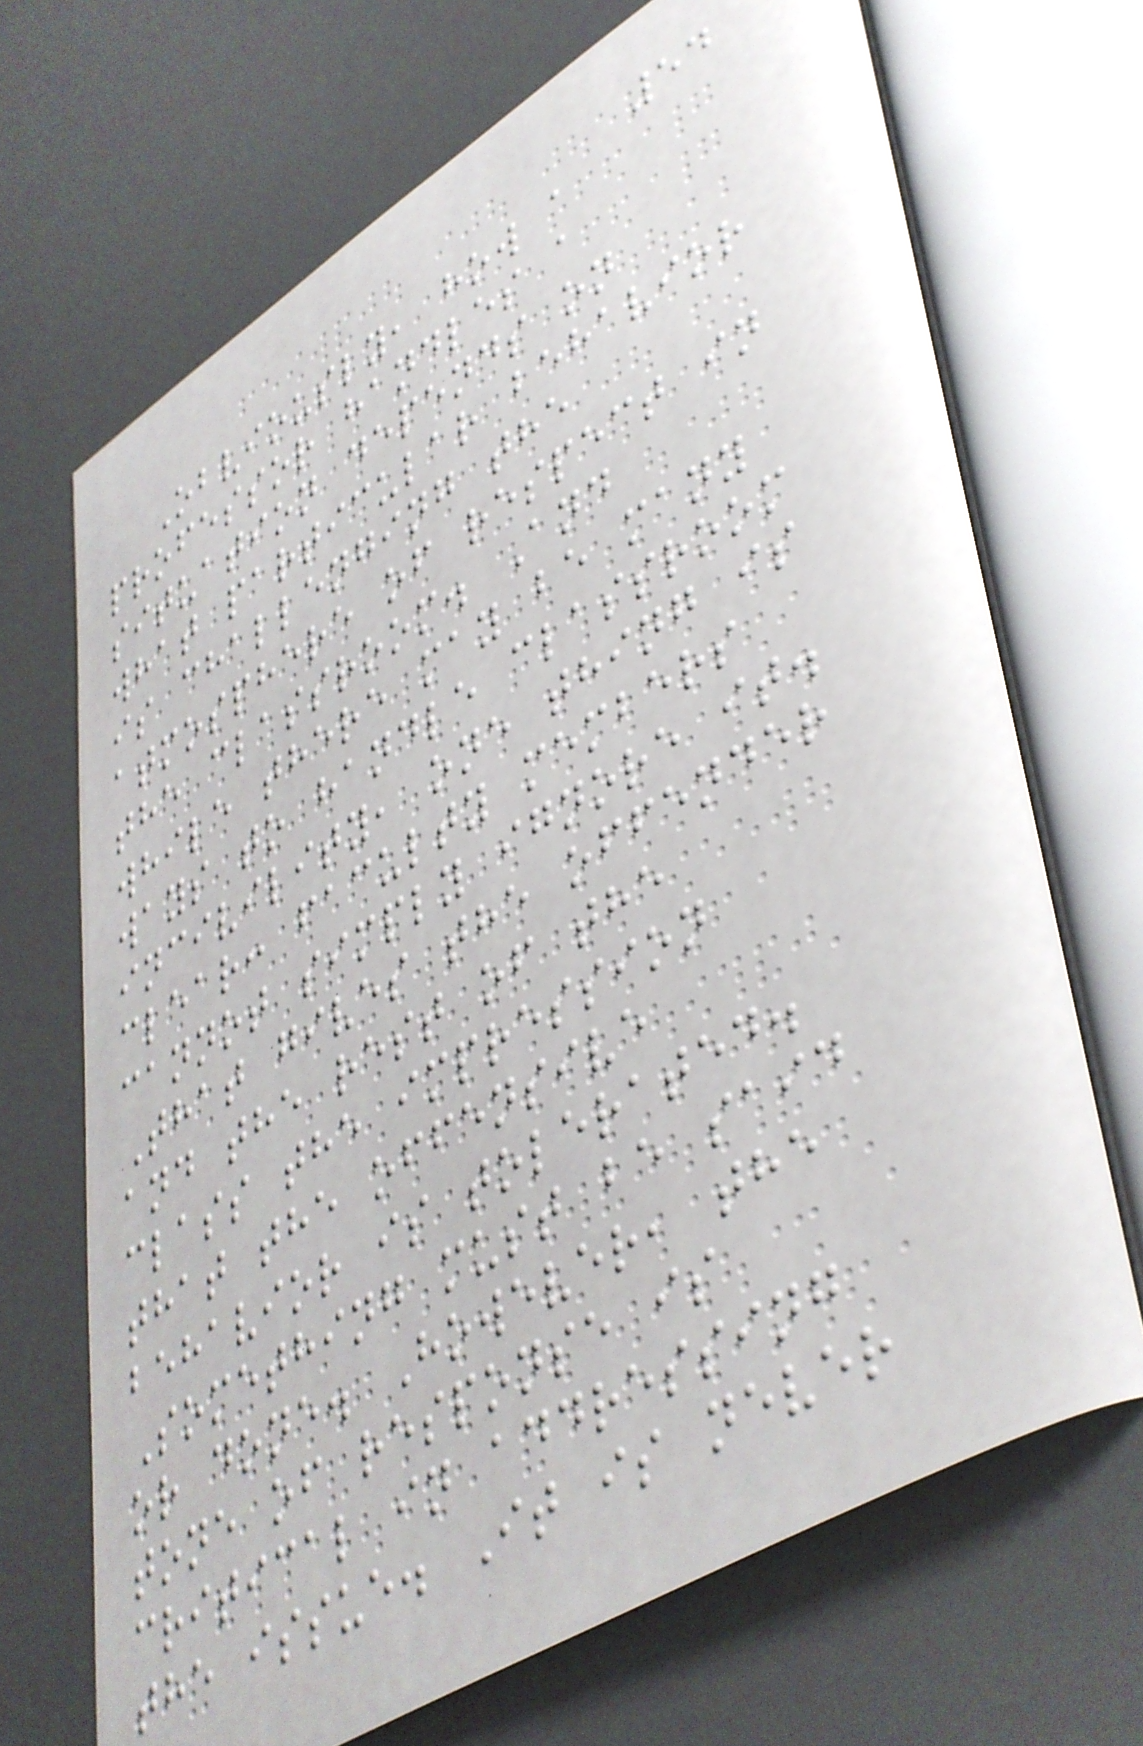54
Obviously, how a
professor handles a
situation depends on
what particular behavior
is challenging the
atmosphere of respect in
the classroom. And
while there may be many
ways to handle classroom
incivility, one thing is
clear: faculty members
cannot simply ignore it.
That gives the offender
and the rest of the
class the impression
that the offensive
behavior is tolerated.
Something must be said
or done. However, the
tone of response is
critical in addressing
the issue. It is never
